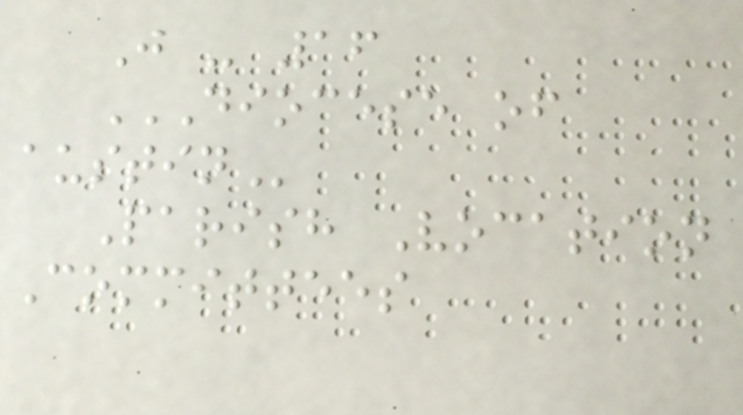J - 16
DIOCESE OF
AUSTIN
Parish Vocation
Committees
